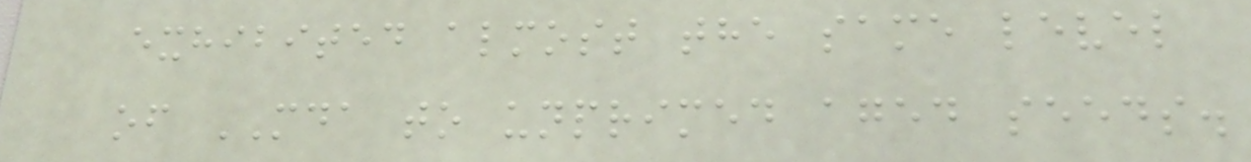exhibited almost the same level
of MDA to unprimed aged seeds.
